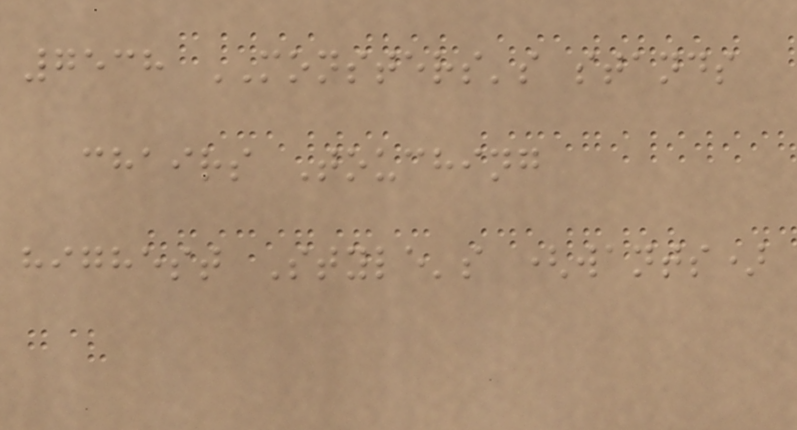7538 MONSTERS's stands
chairs Touching
highest Style's (wants)
